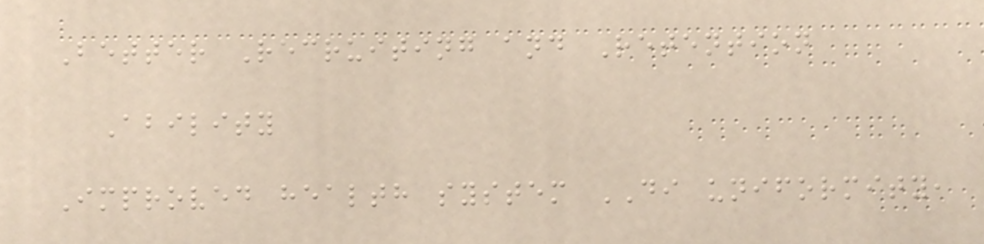Better Recruiting and Retention
Ability
Improved health system DI uniformity,
